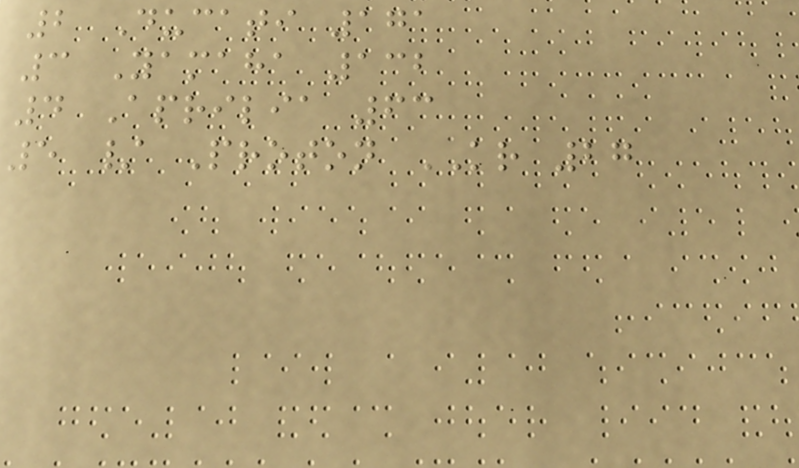2 Ducati 171
3 Yamaha 132
4 Aprilia 63
5 / Proton KR 27
